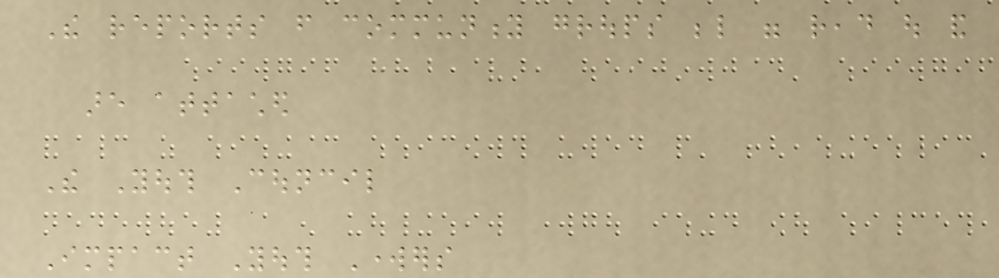The reports from community groups below were read out and
are attached
The Youth Council
Impact Youth Workers
